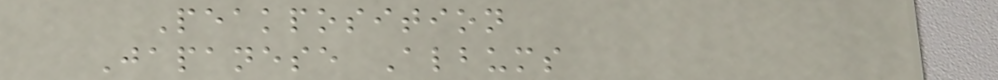Peakposition
Japanese Albums
